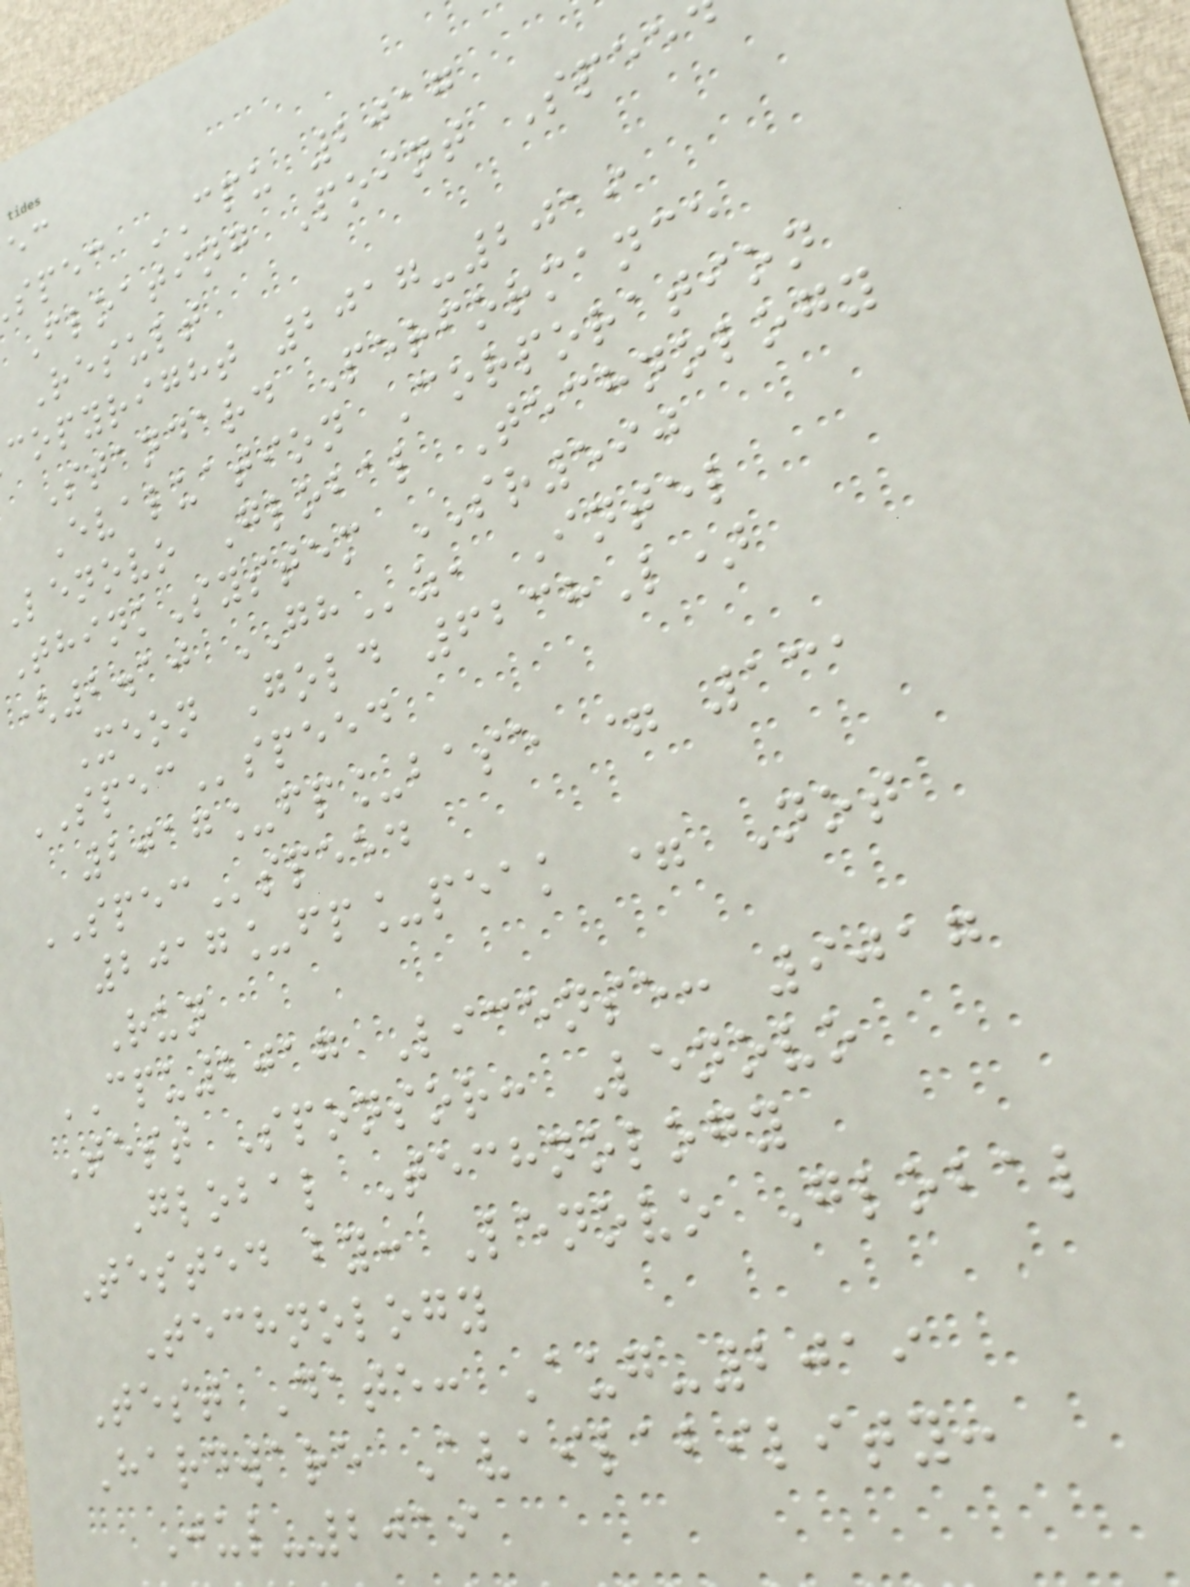spec CPU 2017
Floating Point Spee
Result
copyright 2017-2019
Standard Performance
Evaluation Corporation
lenovo Global Technology
ThinkSystem SR590
(2.10 GHz, Intel
Xeon Gold 6238L)
SPECspeed
2017_fp_base = 131
SPECspeed
2017_fp_peak = Not
Run
CPU2017 License: 9017
Test Sponsor: Lenovo
Global Technology
Tested by: Lenovo Global
Technology
Test Date: Aug-2019
Hardware Availability:
Jul-2019
